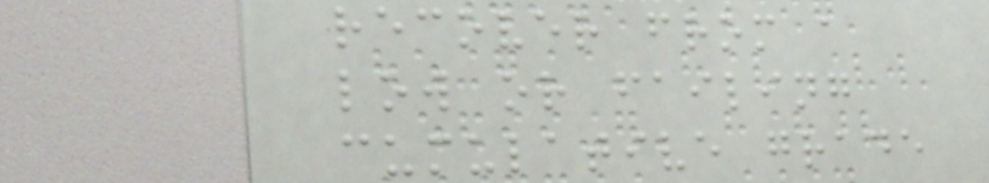recover from a
low or failing
cumulative grade
